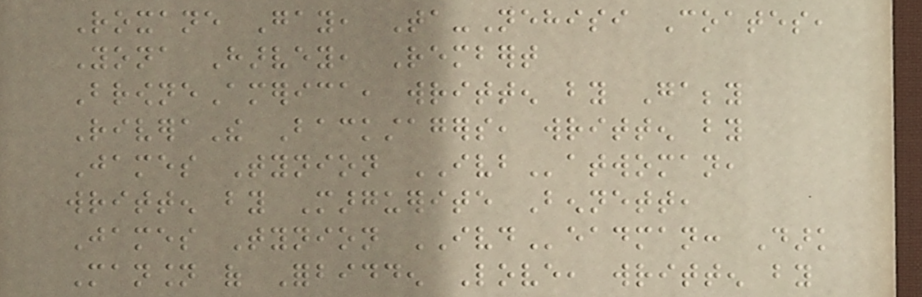Roxane Gay, Ta-Nehisi Coates,
Yona Harvey, Rembert
BrowneAmerica, written by Gabby
RiveraThe Backstagers, written by
James Tynion IVBatwoman,
written by Marguerite Bennett,
James Tynion IVDeadman: Dark
Mansion of Forbidden Love, written by
